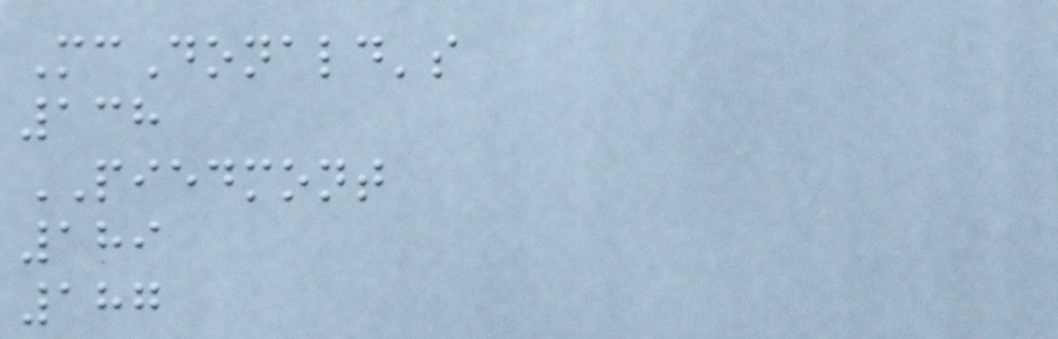McDonald's
138
PIEDMONT
189
187
